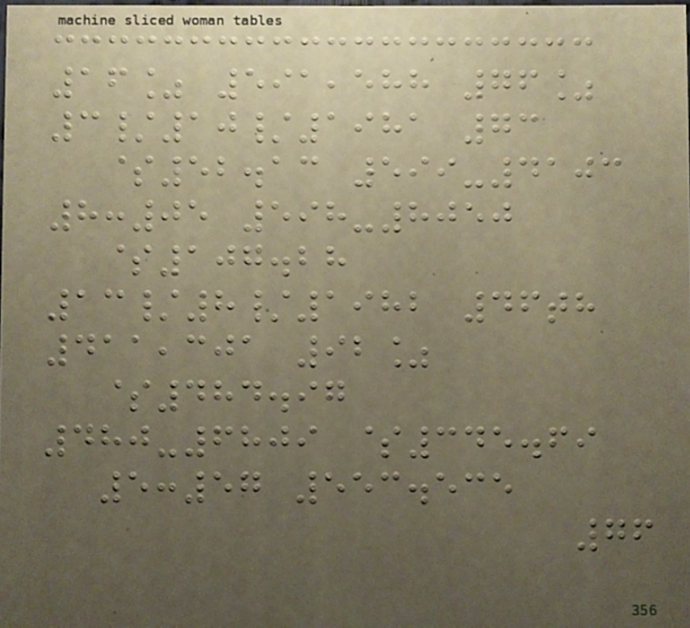16% 591,588 76%
3/10/1981 73
$52.13 599-4103
8:05 598-8050
$107.28
13/8/1982 46th
411,301 92%
$484.97
480-6809 $345.69
5:57 553.535
76
